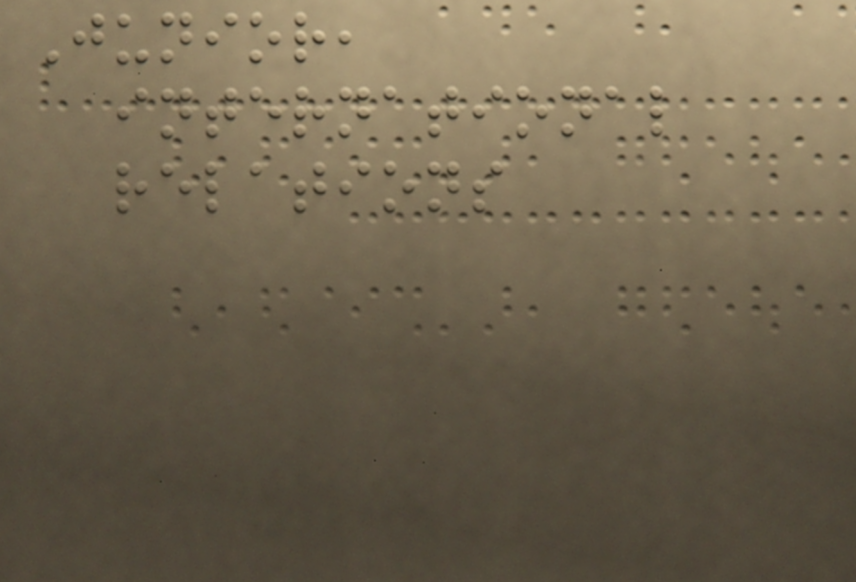Junior,
international
relations
